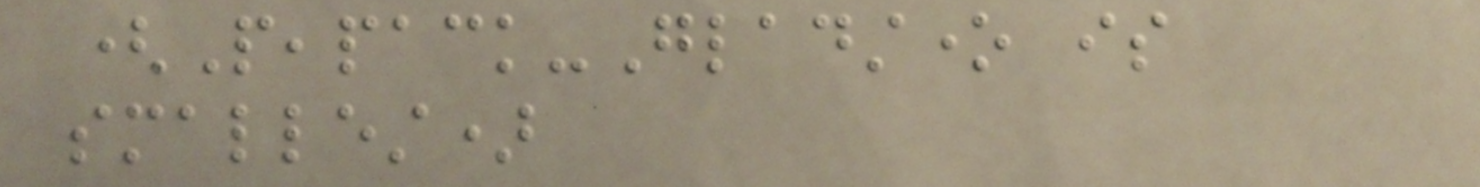(Peapack-Gladstone is
smallest)
